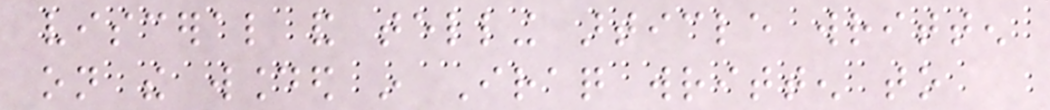visceral and telling article written
on the wounded in Iraq written to
